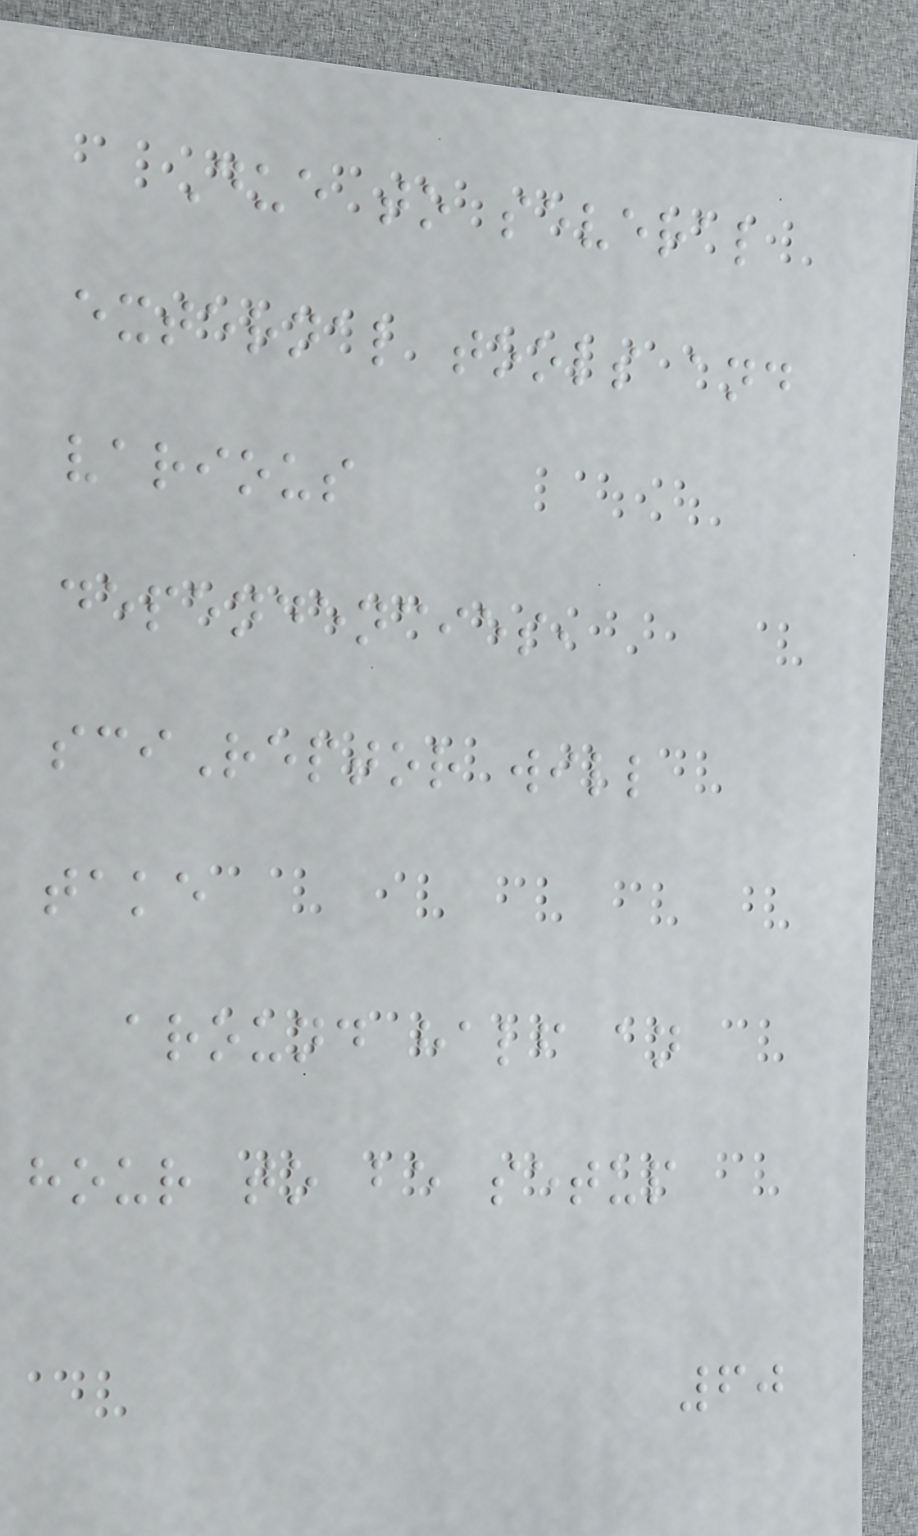Due to several
external tools and
various
dependencies,
sciReptor will
take
around half an
hour to be setup
60
